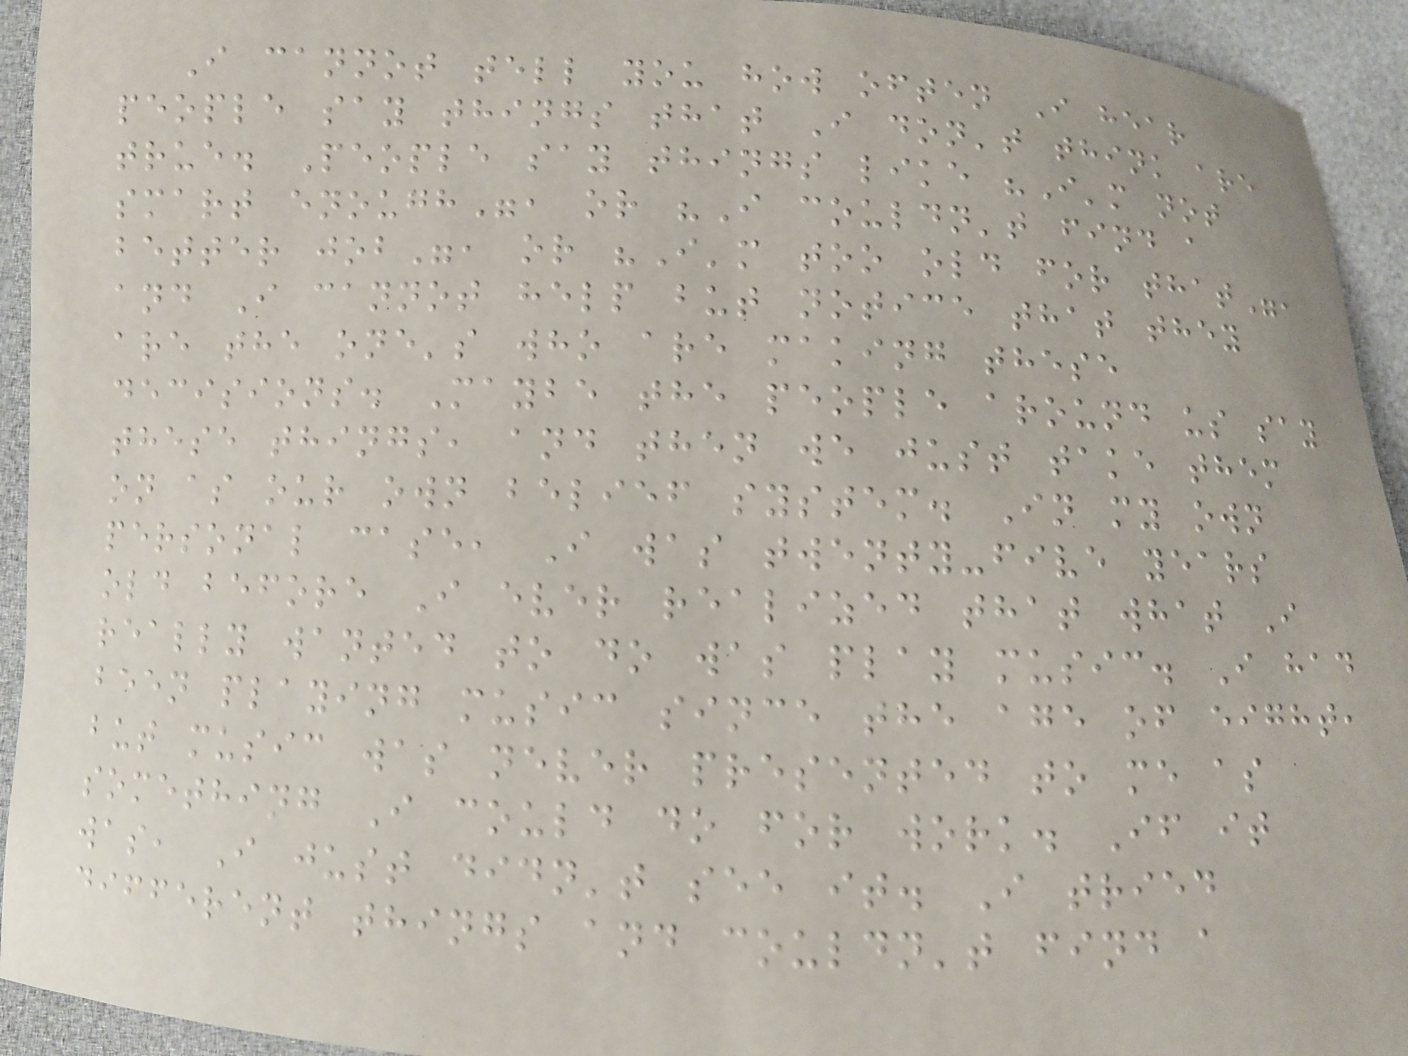I cannot tell you how often I hear
people say things that I don't think are
true. People say things like "I'm not
smart enough", or "I couldn't find a
better job", or "I'm too old for that",
and I cannot help but notice that they
are the one's who are making these
decisions. Maybe the people around us say
these things, and then we just take them
on as our own belief system. In my own
personal case, I was twenty-five years
old before I ever realized that what I
really wanted to do was play music. I had
been playing music since the age of eight,
but music was never presented to me as
something I could do for work. If it
was, I just didn't see it. I tried
different things and couldn't find a
